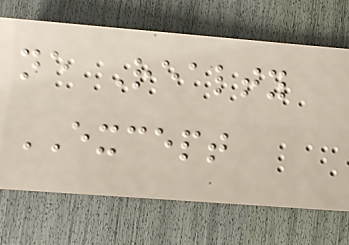ne Realty
EXCEPT
